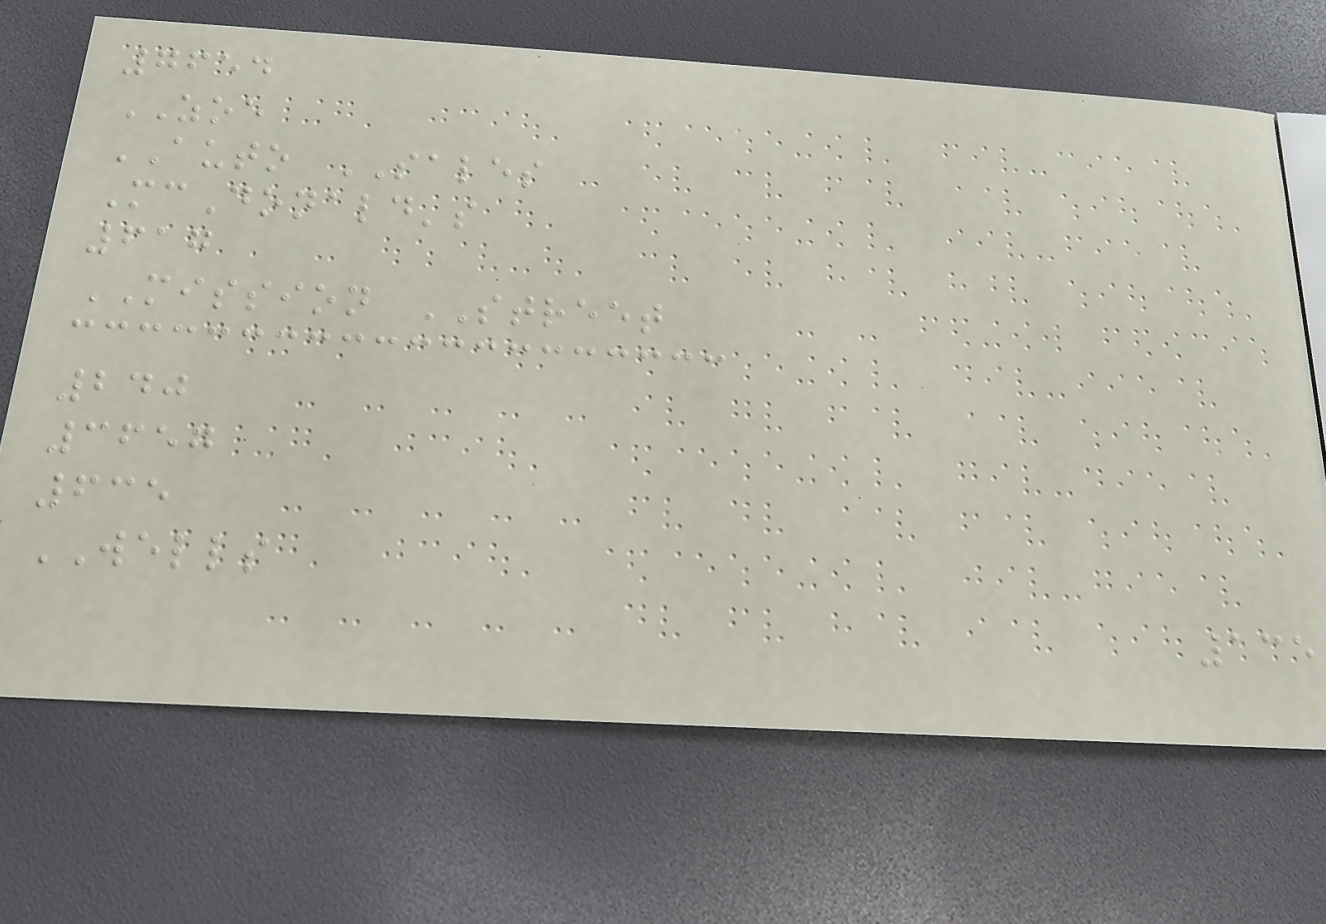7654
ZOE
AUTO SALES
McDonald's
617
MISSION STREET
240
3657
635
WELLS
135
